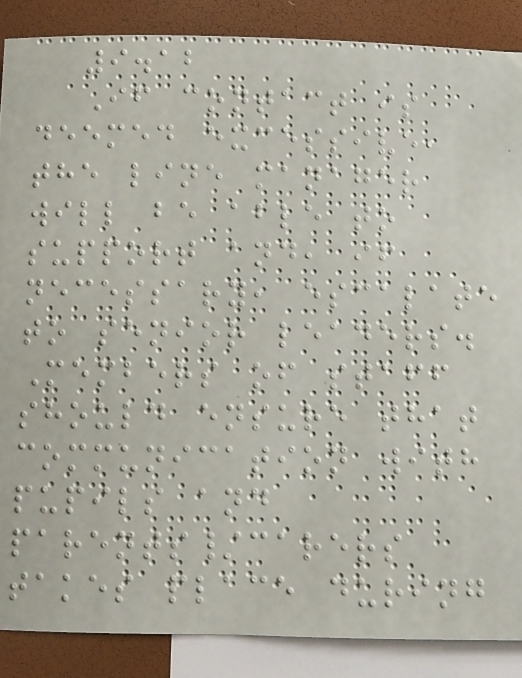9.12
If contact is
deemed excessive,
the line manager
will be able to
support and, if
necessary, escalate
to senior leaders.
Members of staff
should ensure that
communication with
pupils and
parents/carers
takes place during
